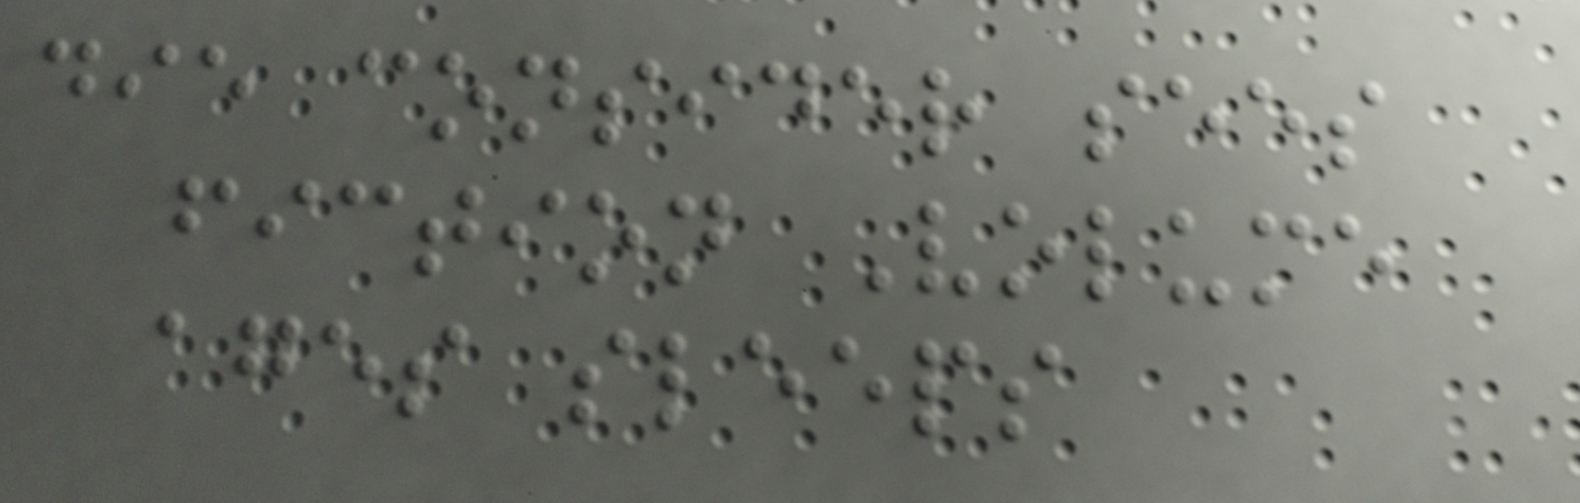die consider sees
fiction Volume
ages sleeps
